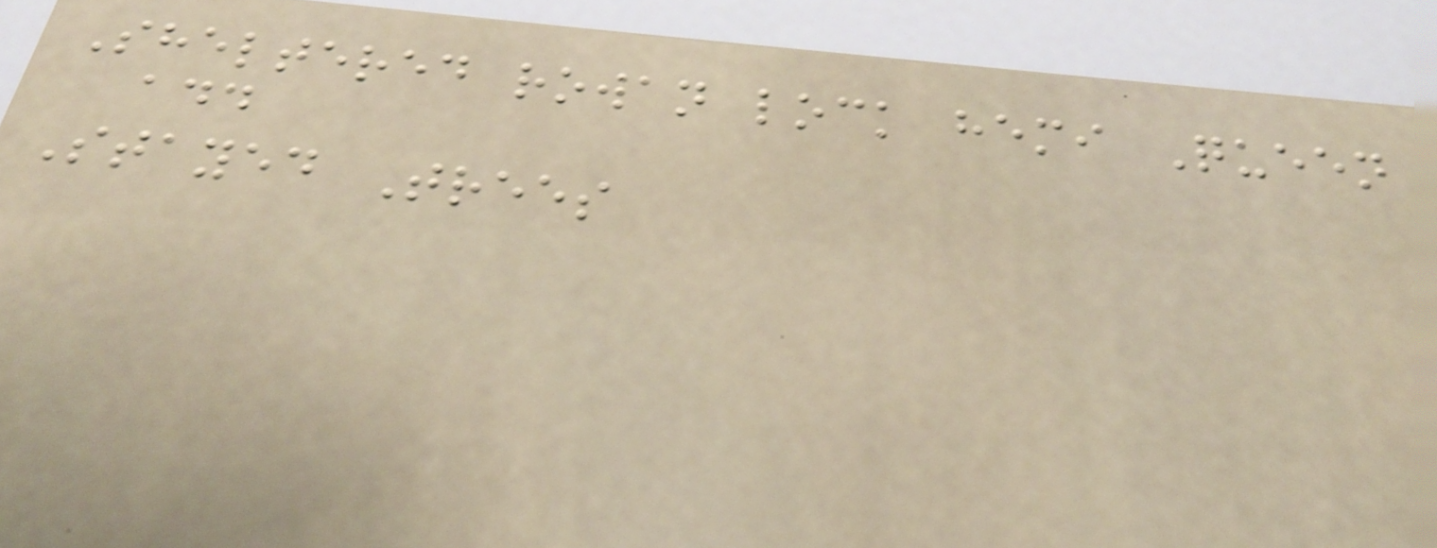Sheltered rowan lock hemi Queen
add
Stayed Trees
